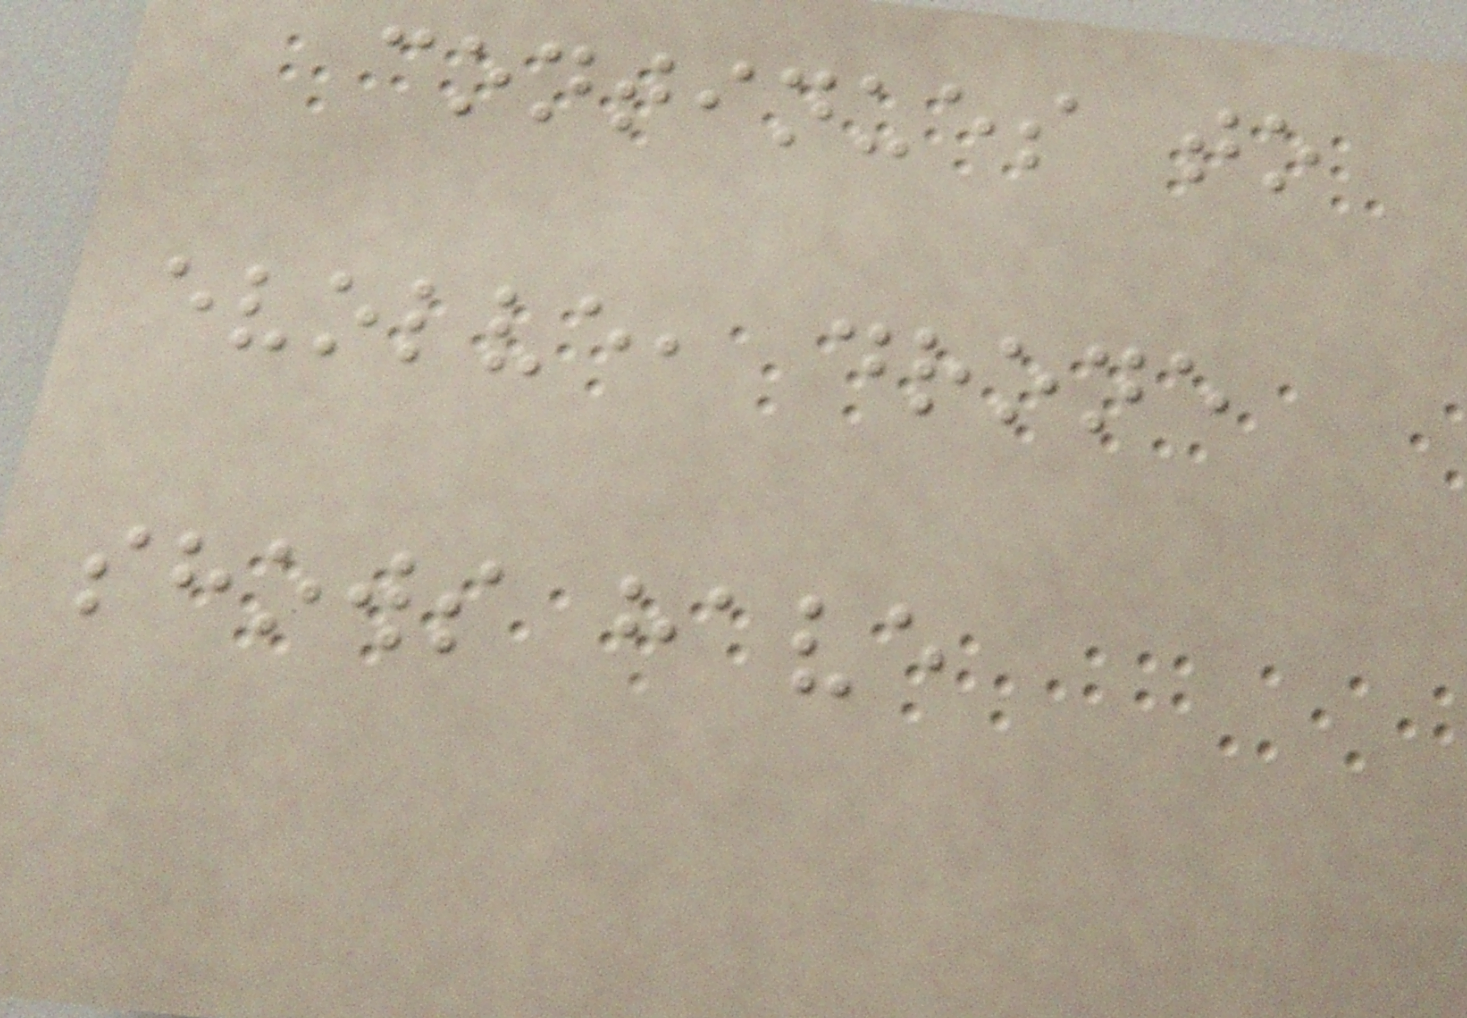continues to
evolve, drone
shows have
